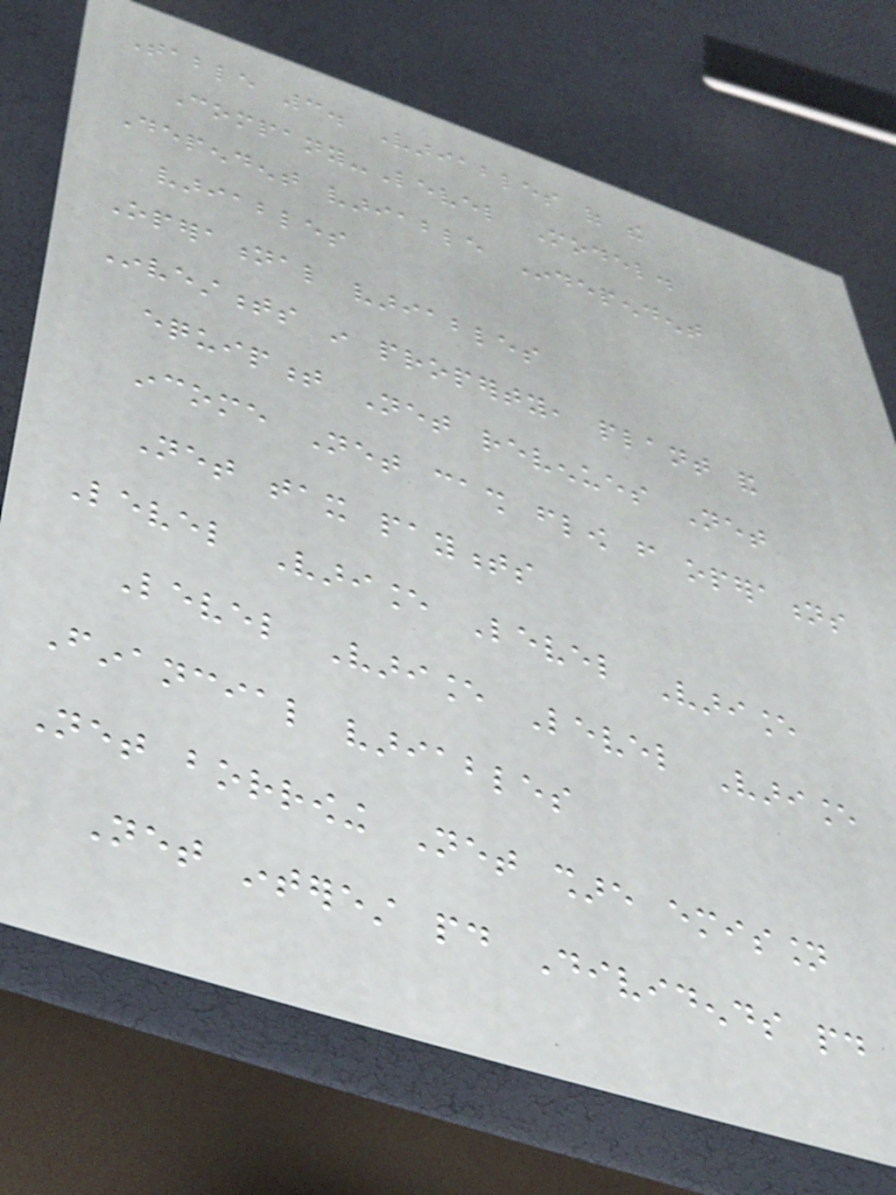Table 3. Variables of the
Company-Level Model.
Dependent variable Independent
variables
Operational variables
Investments in property, plant and
equipment Net revenues Net
income Net cash flow from operations
Net tax payments
Level Variance Level Variance
Level Variance Level Variance
Financial variables
Net borrowing Net share emission
Net interest paid Dividends paid
